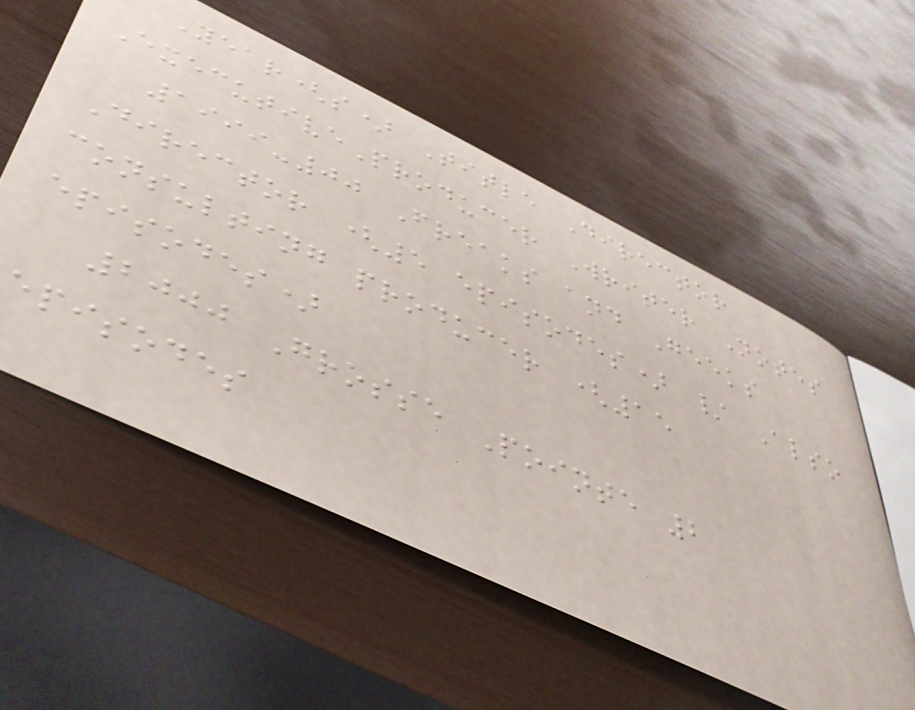Year(s) Title Director
ExecutiveProducer Writer Notes
1999-00 Freaks and Geeks
Director (5 episodes) / Also
consulting producer (15
episodes)
2000 Grosse Pointe 2
episodes
